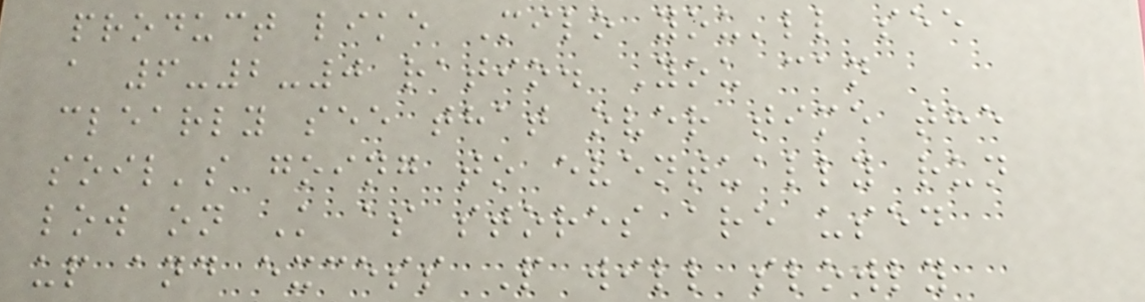product like Milo you'll see
a 6-2-0 ratio. You can
clearly see that over time the
soil's going to eventually run
low on K as stores are used
up and excess P will slowly
